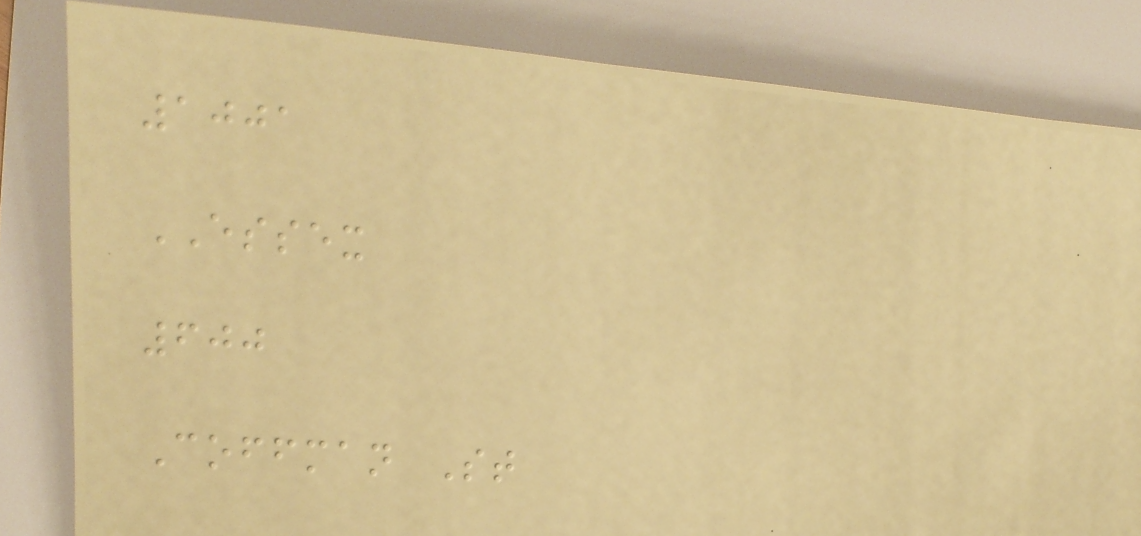1001
ESSEX
600
Coffman St
